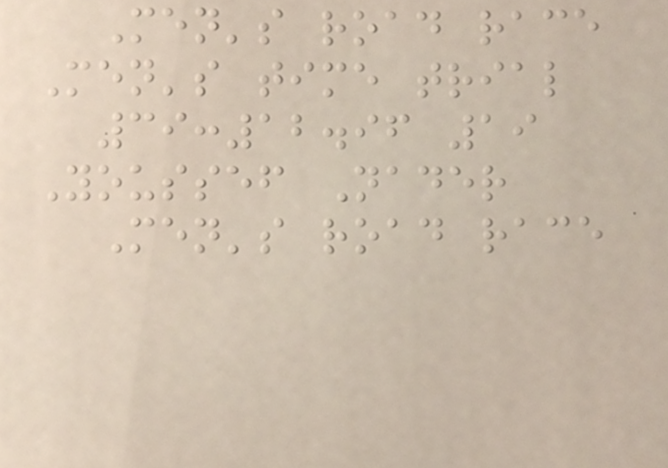Men's road race
Men's time trial
39:12.96 19
Youssef Nader
Men's road race
